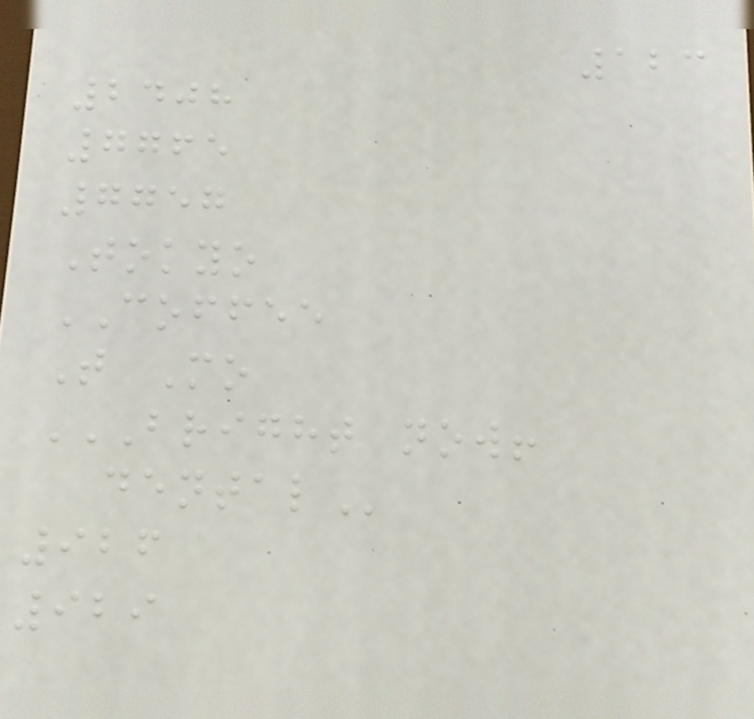123
2408
7765
7757
Tokyo
COFFEE
T Mo
BRIGHT NOW!
DENTAL
926
929
